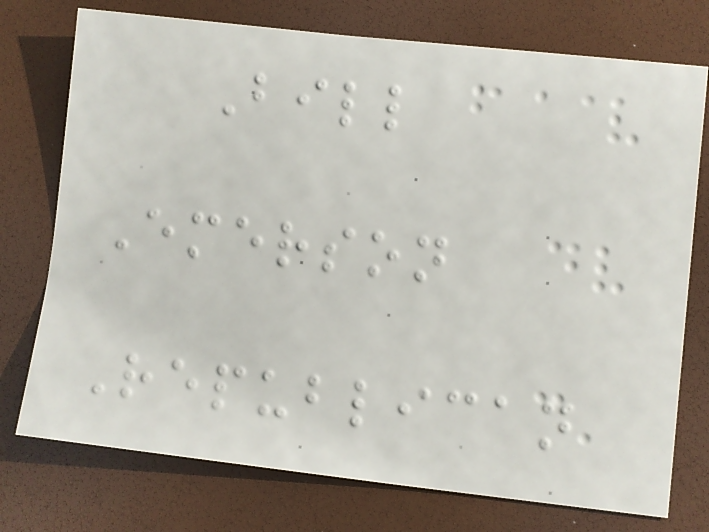Bill
Emerson
Republican
